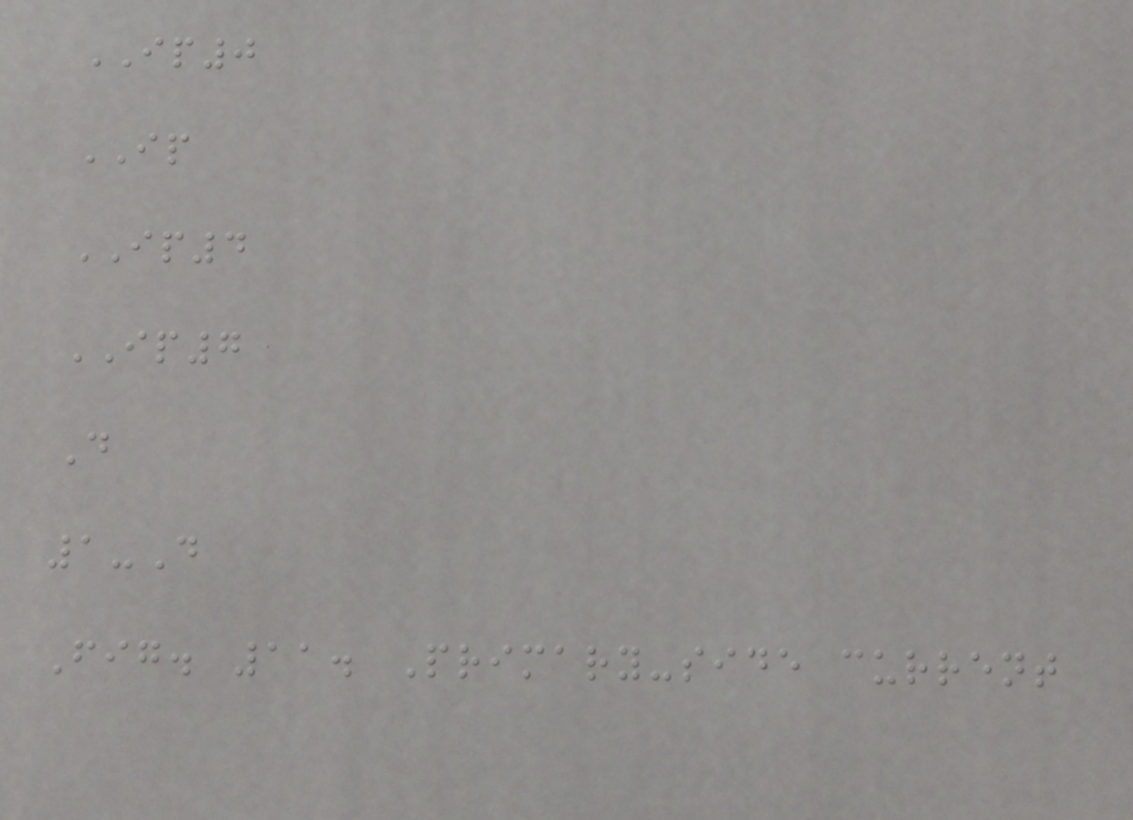IP0
IP
IP4
IP7
D
1-D
Fig. 11. Primary-side current
